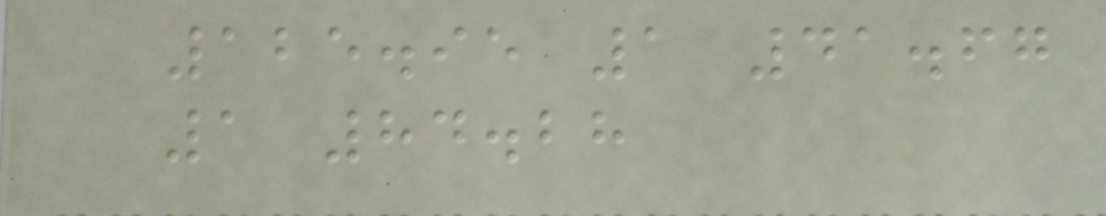125.95 1 41.67
1 84.28
